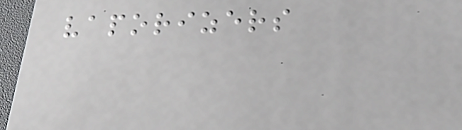vaporizers
